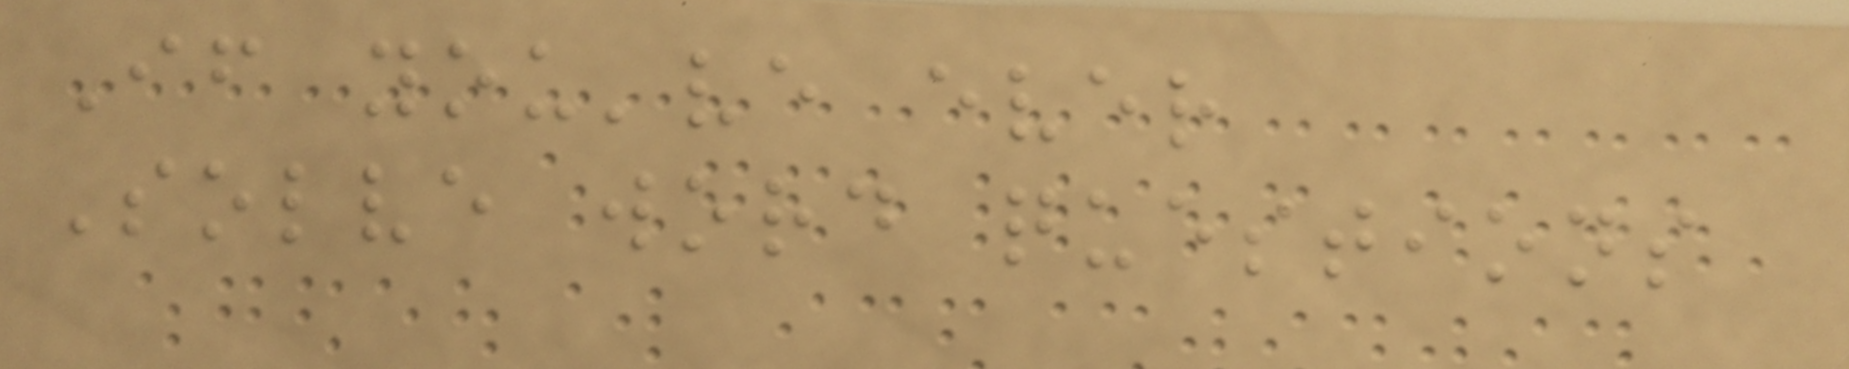If you've ever
Solve word questions
